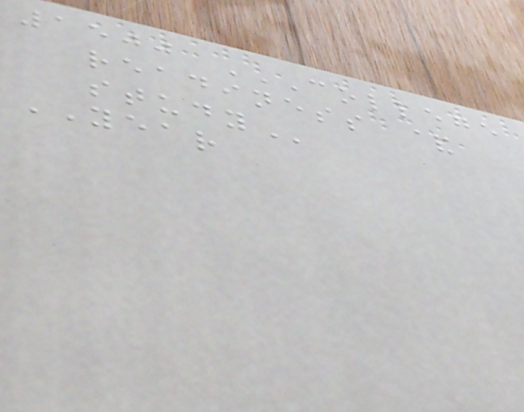1500 COLLEGE
READINESS &
STUDY
YEAR
